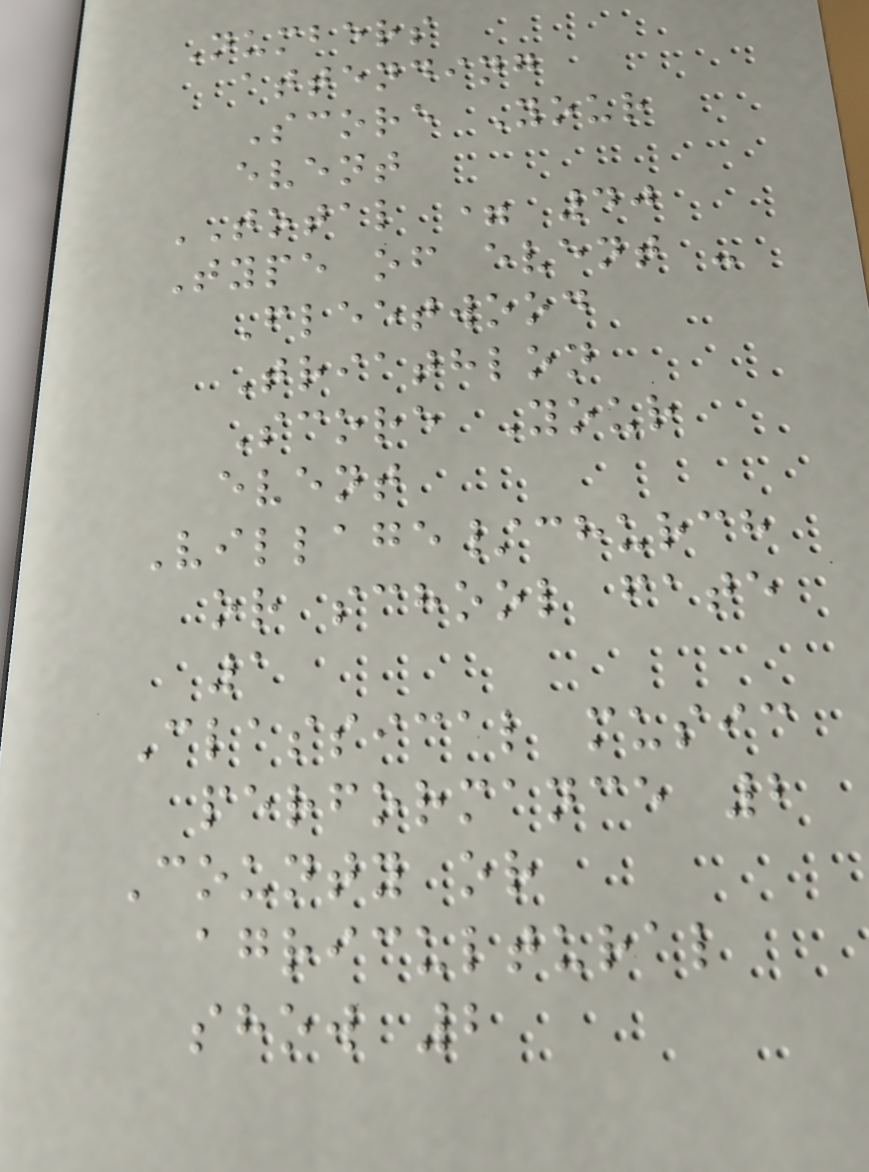Numbers
attending
Score Your
event
TOTAL = 40
Type of event -
Fleetwood
Triathlon
Score Your
event
Village/church
or school fate
1
Classical music
performance 2
County or
agricultural
show 2
